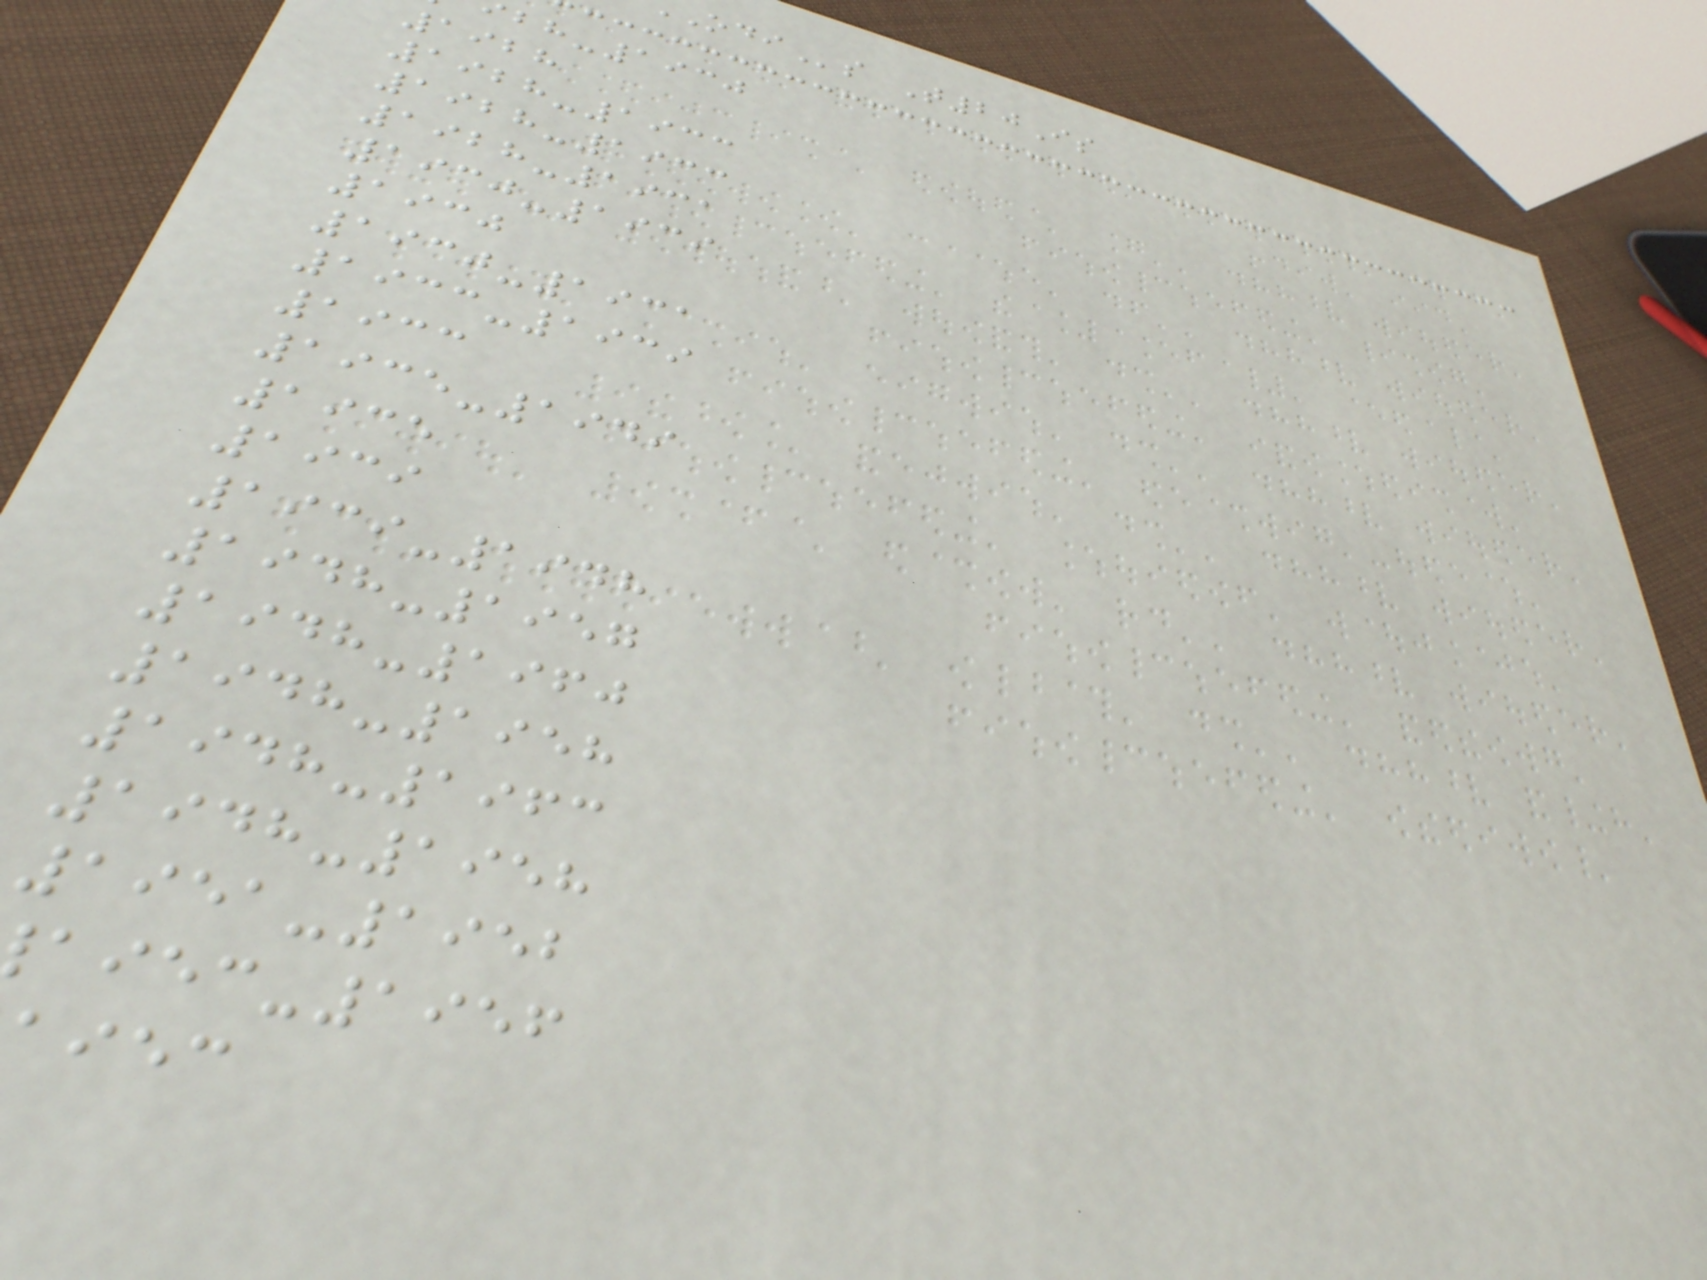s T20Is
-1930
1928
1928-1933
1928-1933
1928-1931
1930-1939
1930
1930-1931
1933-1939
1933
1935-1949
1935
1939
1939-1948
1948-1957
1948-1960
1948-1958
1948-1963
1948-1958
1951-1952
-1956
aiec
